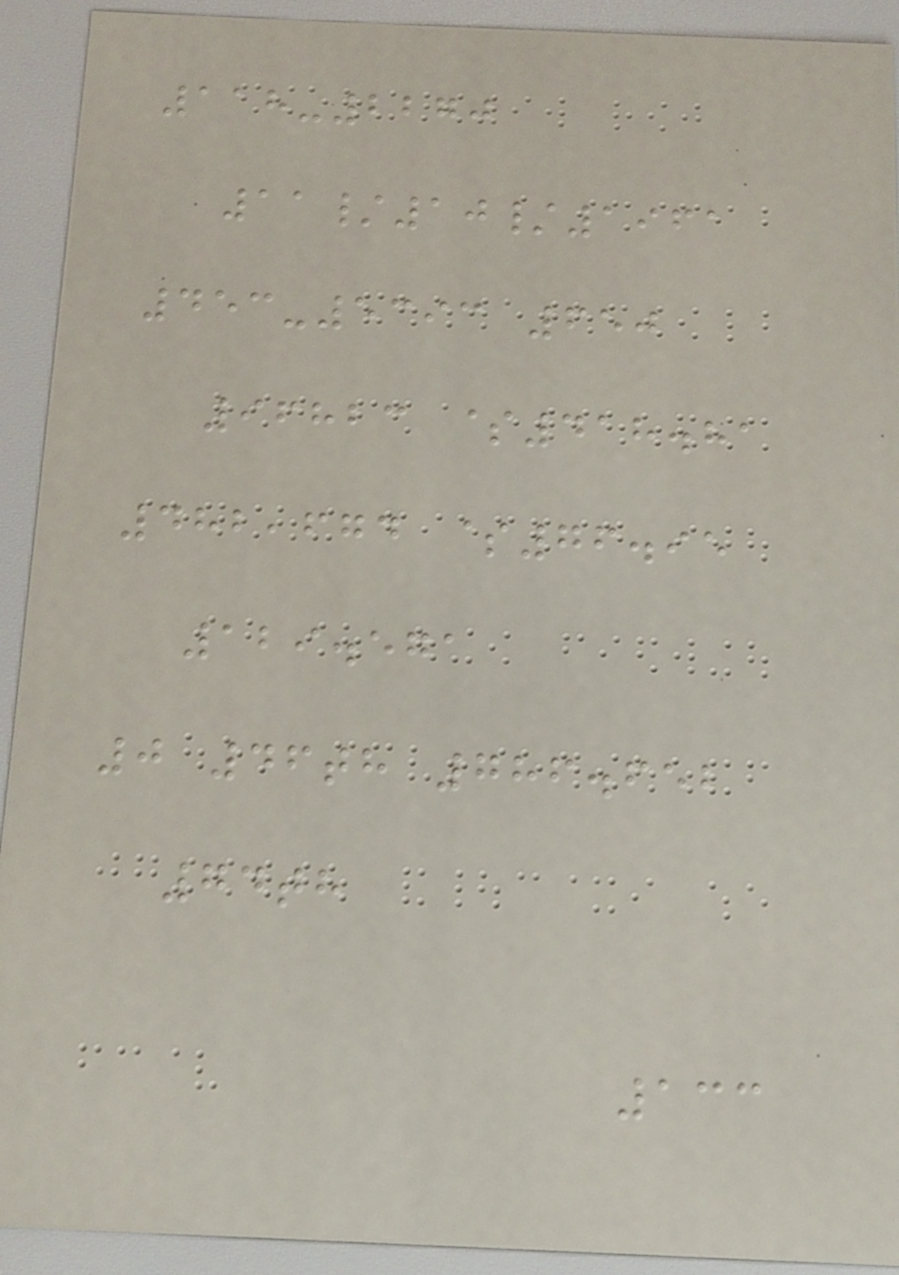118-2270
11/10/1961
453-5393 650
96823 $418.81
482,674 $76.95
129.571
0 46th 786.652
74th
133
